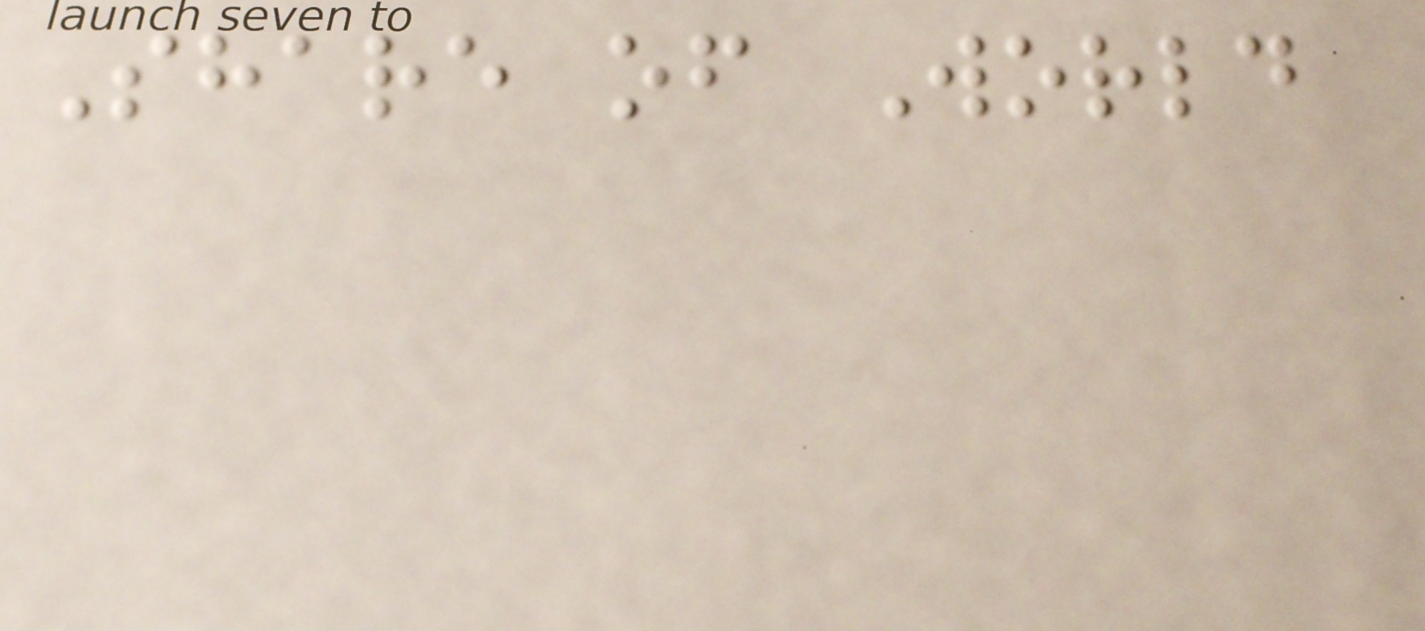Share of World
